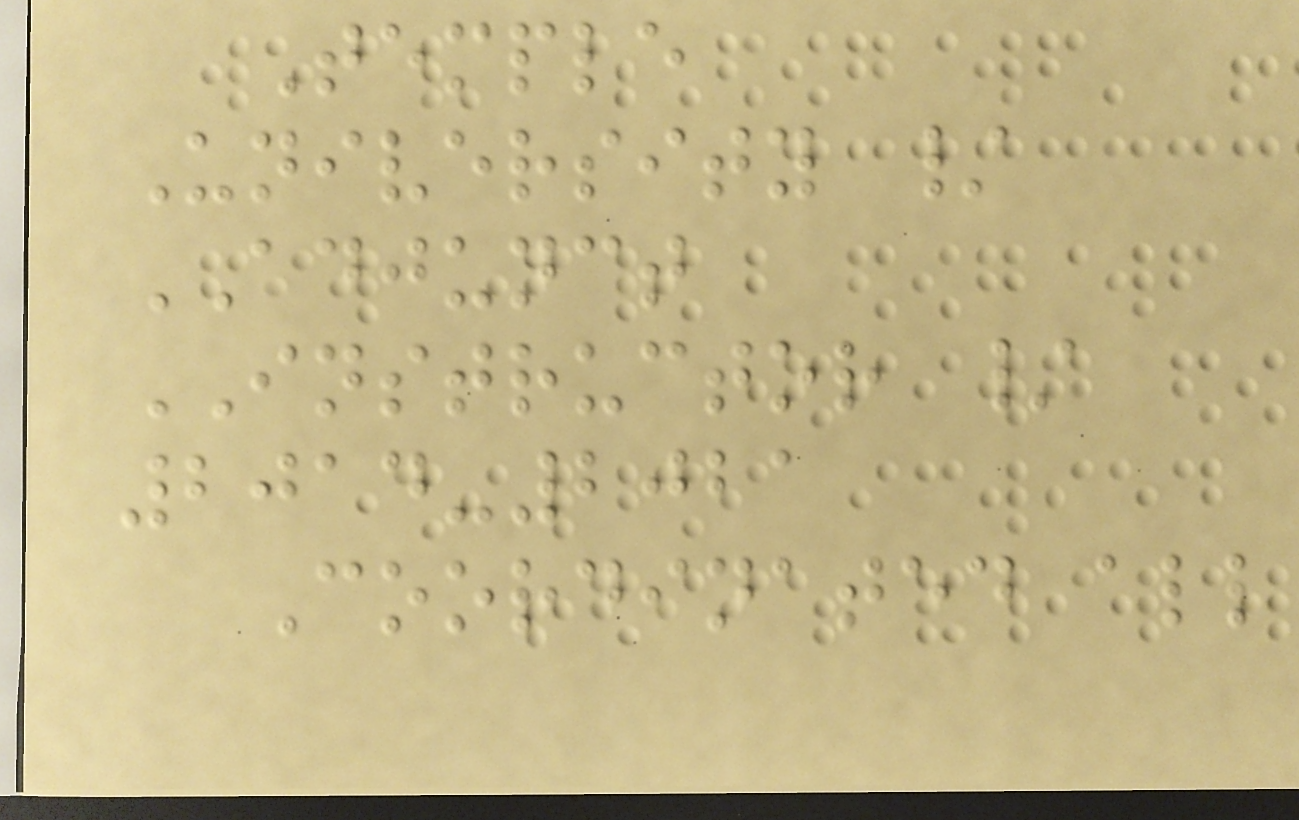Temple
University /
ADJUNCT
INSTRUCTOR /
2014-2021
Coordinated all
